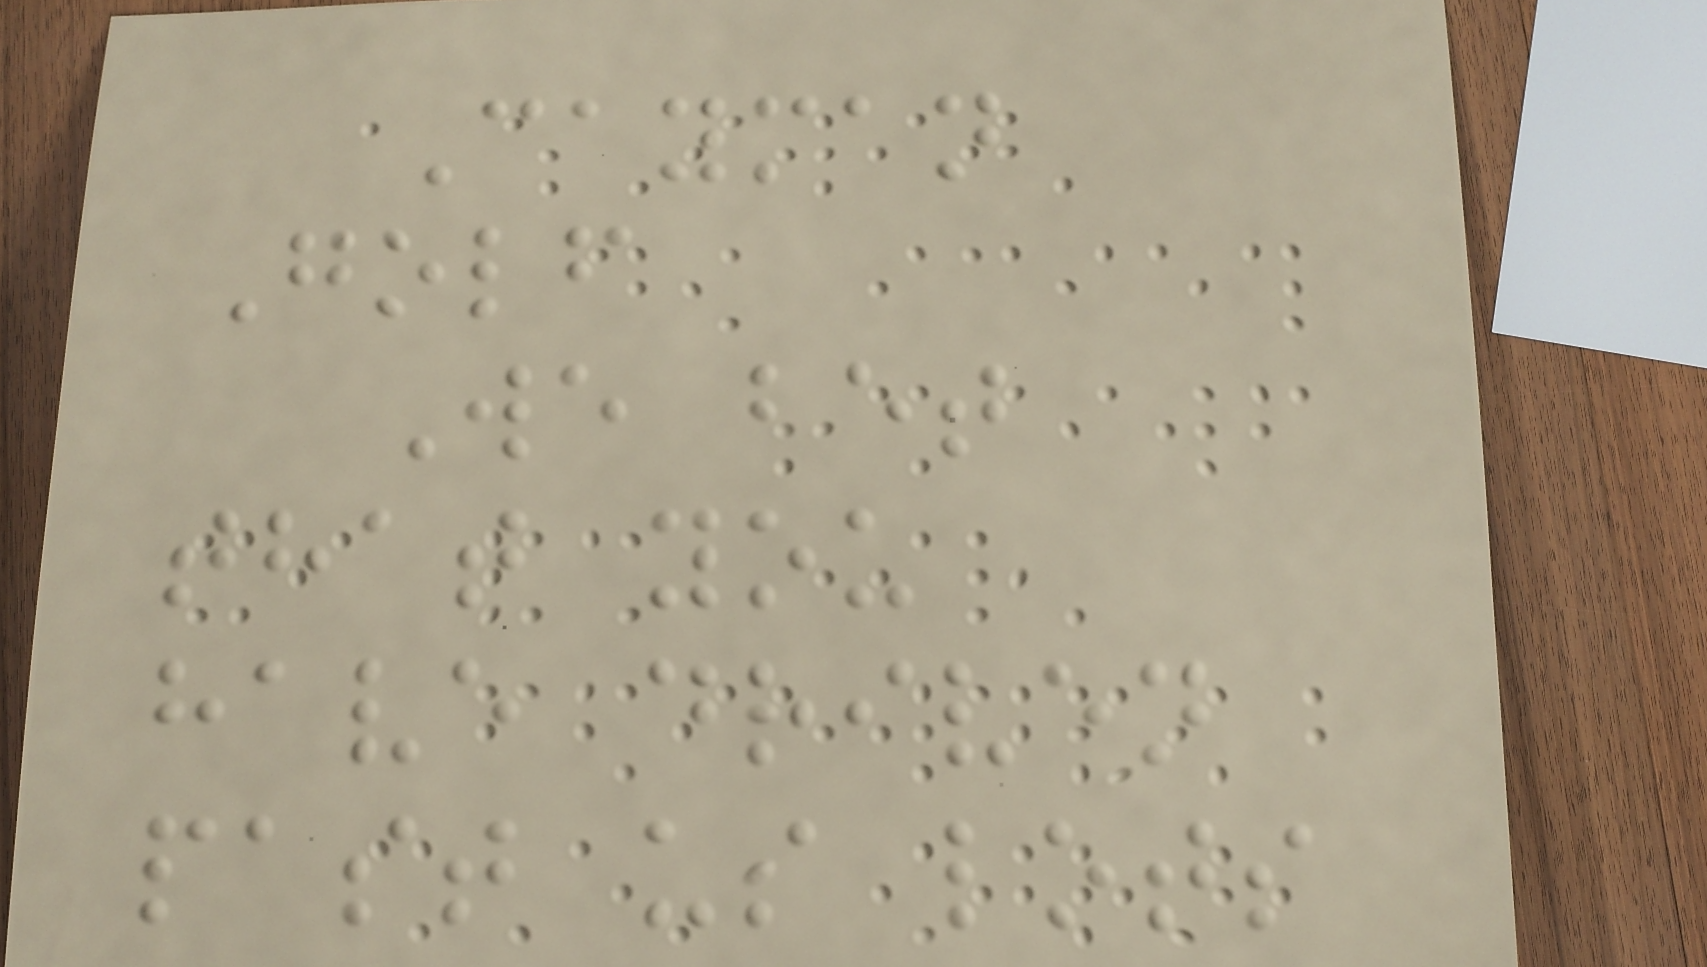Cayman
Golf
We bet
that you
have driven
past us lots
